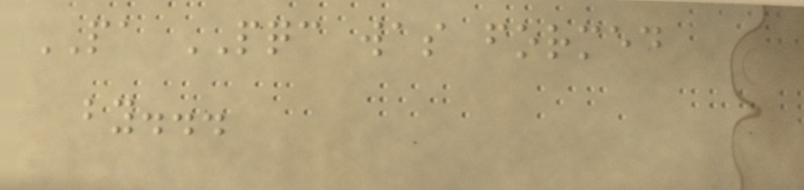PA PQC was formed
by...
